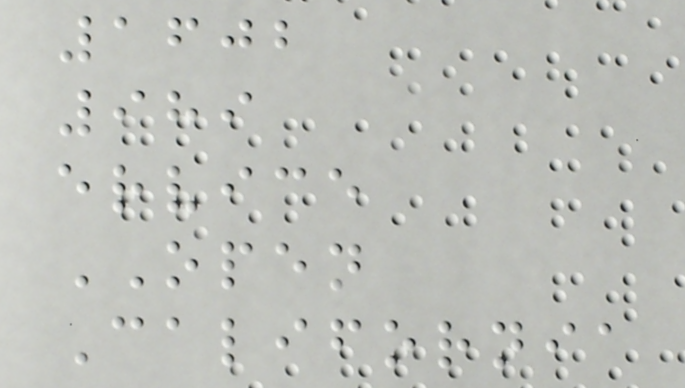1602
989
ervice
OPEN
California
